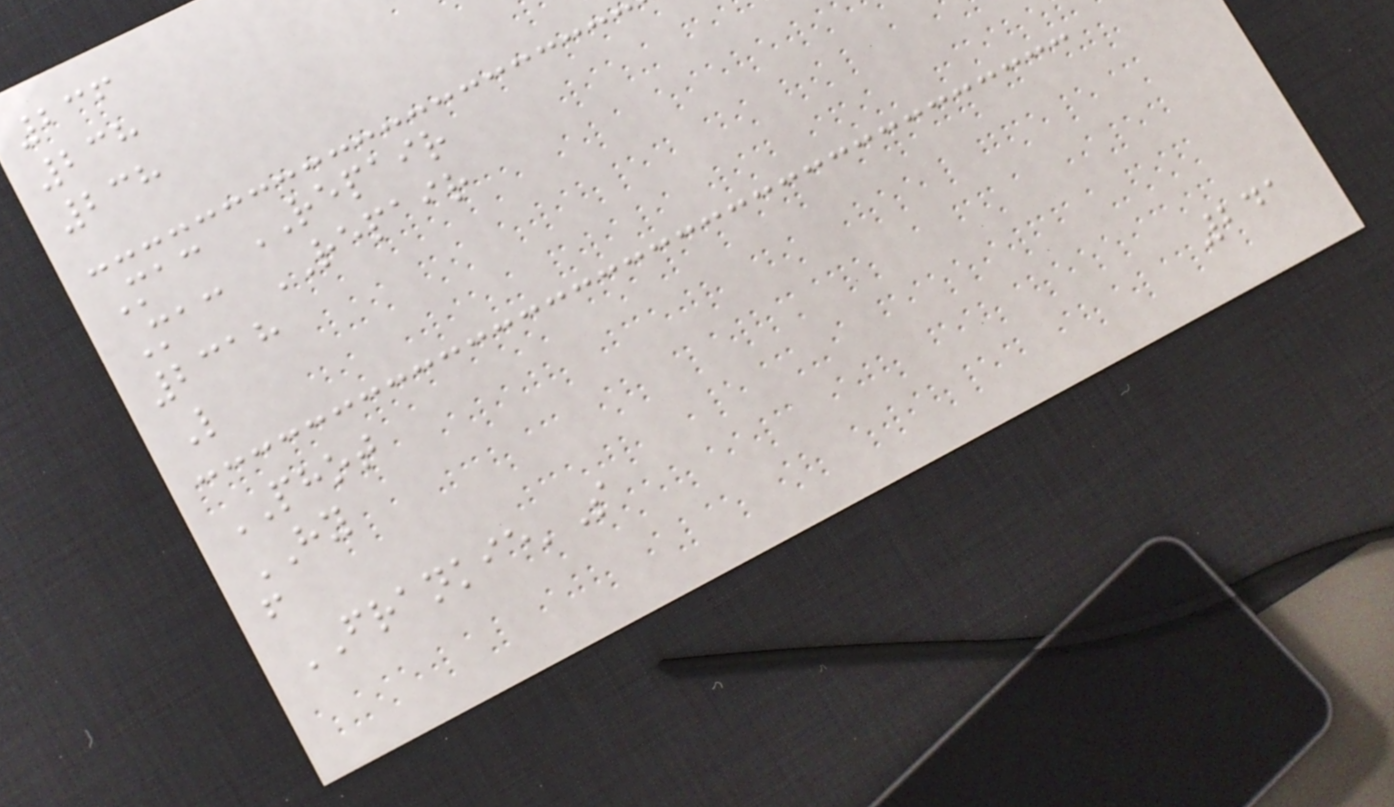236
238
238
Mac REPAIR
Mac REPAIR
2318
L
PHOT
HY
f
FRANKIE'S
241
